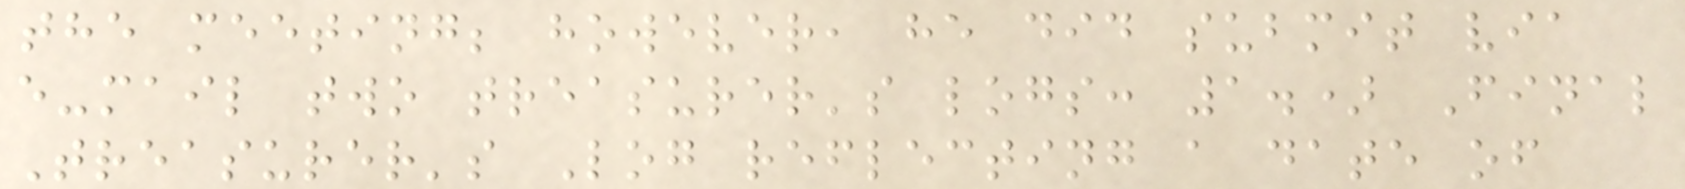the meeting; however, he did submit via
e-mail two treasurer's logs: 1.) Final
Treasurer's Log reflecting a date of
